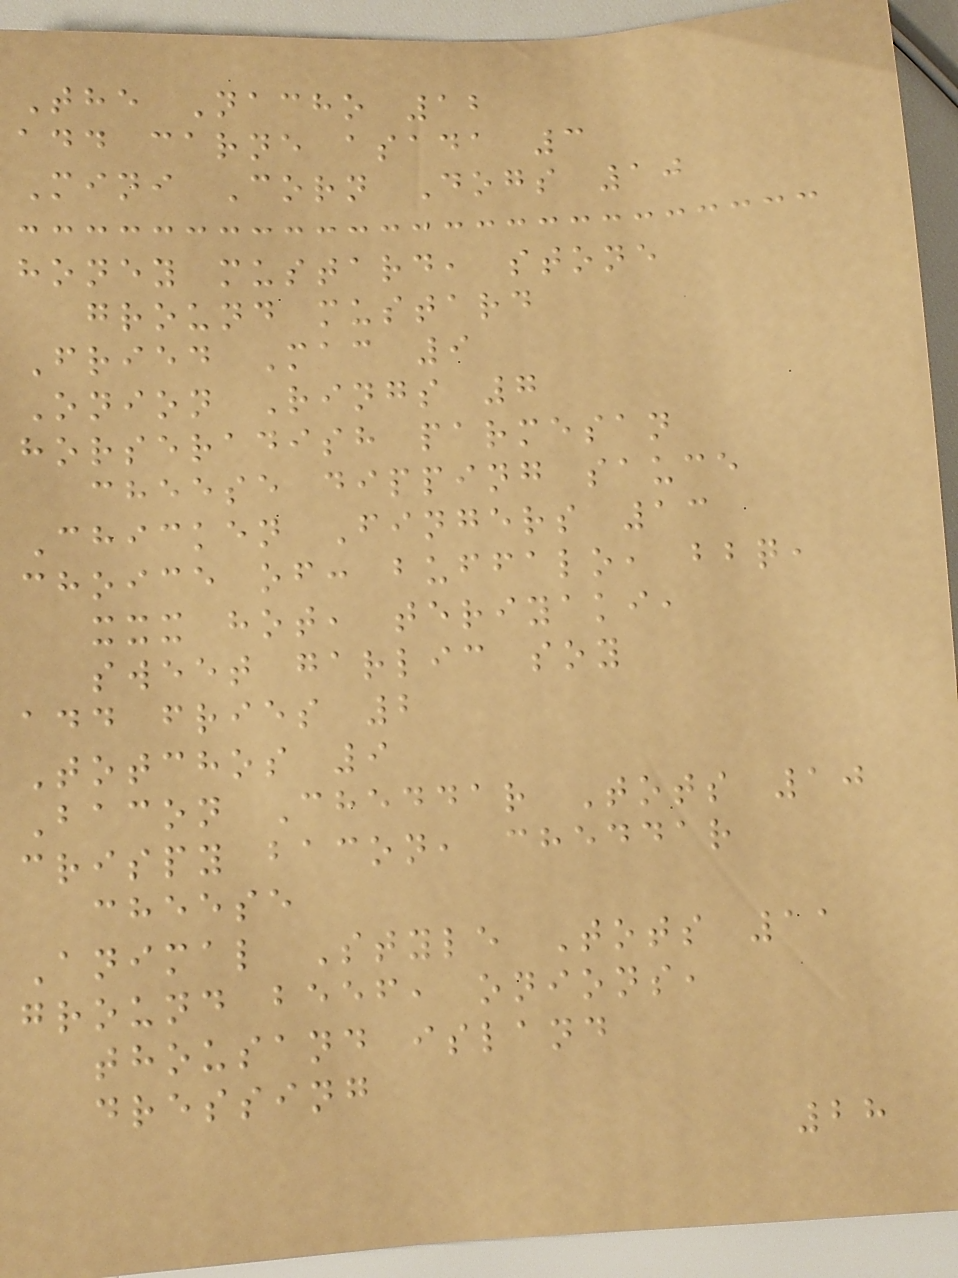The Nacho 12
add carne asada 3
Mini Corn Dogs 10
honey mustard, stone
ground mustard
Fried Mac 9
Onion Rings 7
horseradish parmesan
cheese dipping sauce
Chicken Fingers 13
choice of: buffalo, bbq,
xxx hot, teriyaki,
sweet garlic soy
add fries 2
Totchos 9
Bacon Cheddar Tots 10
crispy bacon, cheddar
cheese
Animal Style Tots 11
ground beef, onions,
thousand island
dressing
28
